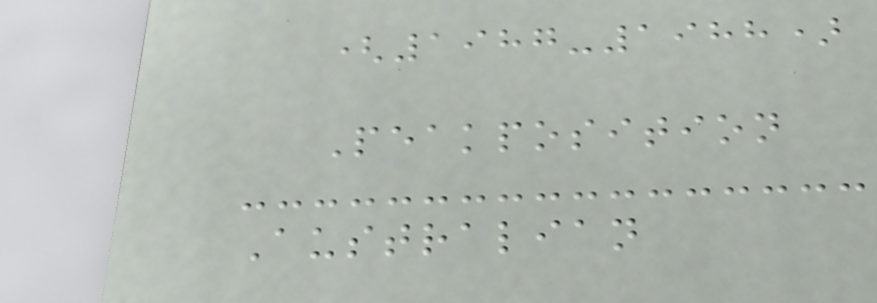(1987-1988)
Peakposition
Australian
